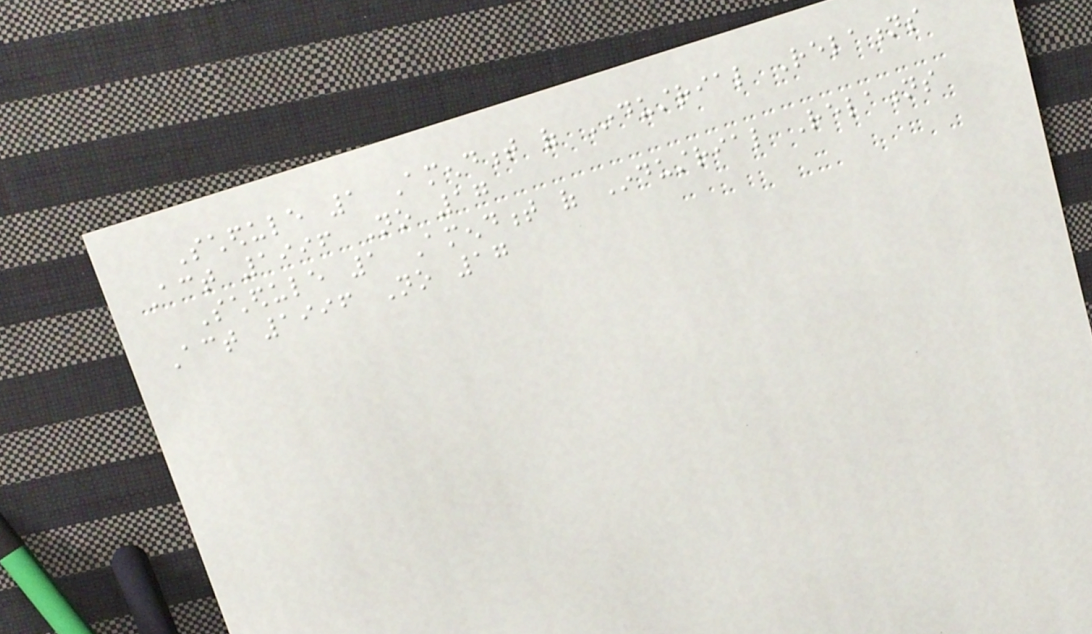Schedule 1 Amendment of Industrial Relations
Act 1996 No 17
Schedule 1 Amendment of Industrial Relations
Act 1996 No 17
